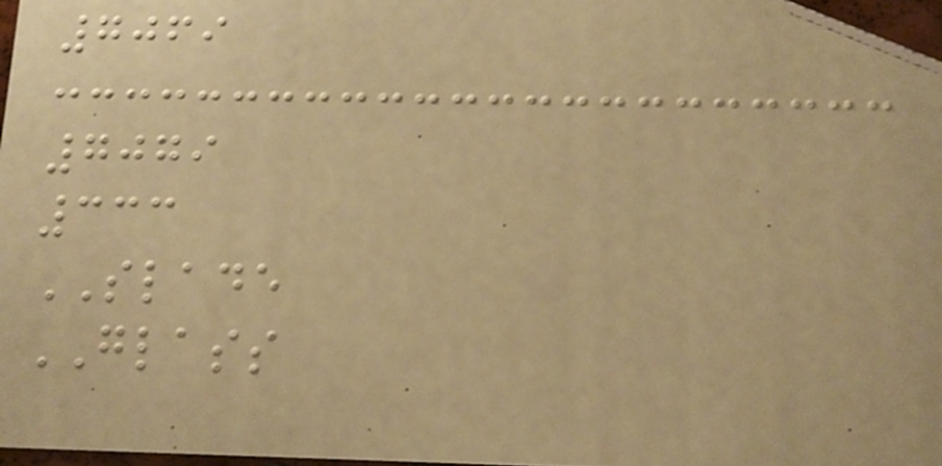7069
7079
333
SLADE
GLASS
